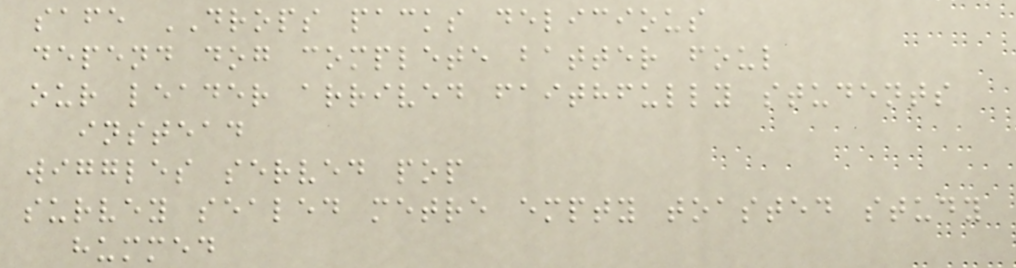safe DROPS packs delicious
depend dog complete batter foul
our leader arrived faithfully students
instead
wiggles served pop
survey sealed metre empty toasted study
hummed
